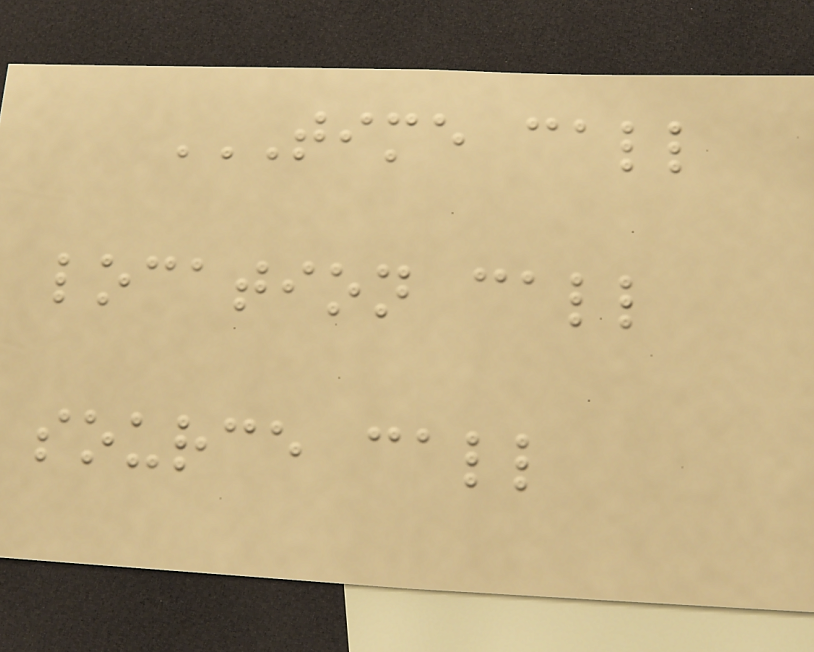TIME CALL
LOCATION CALL
SOURCE CALL
